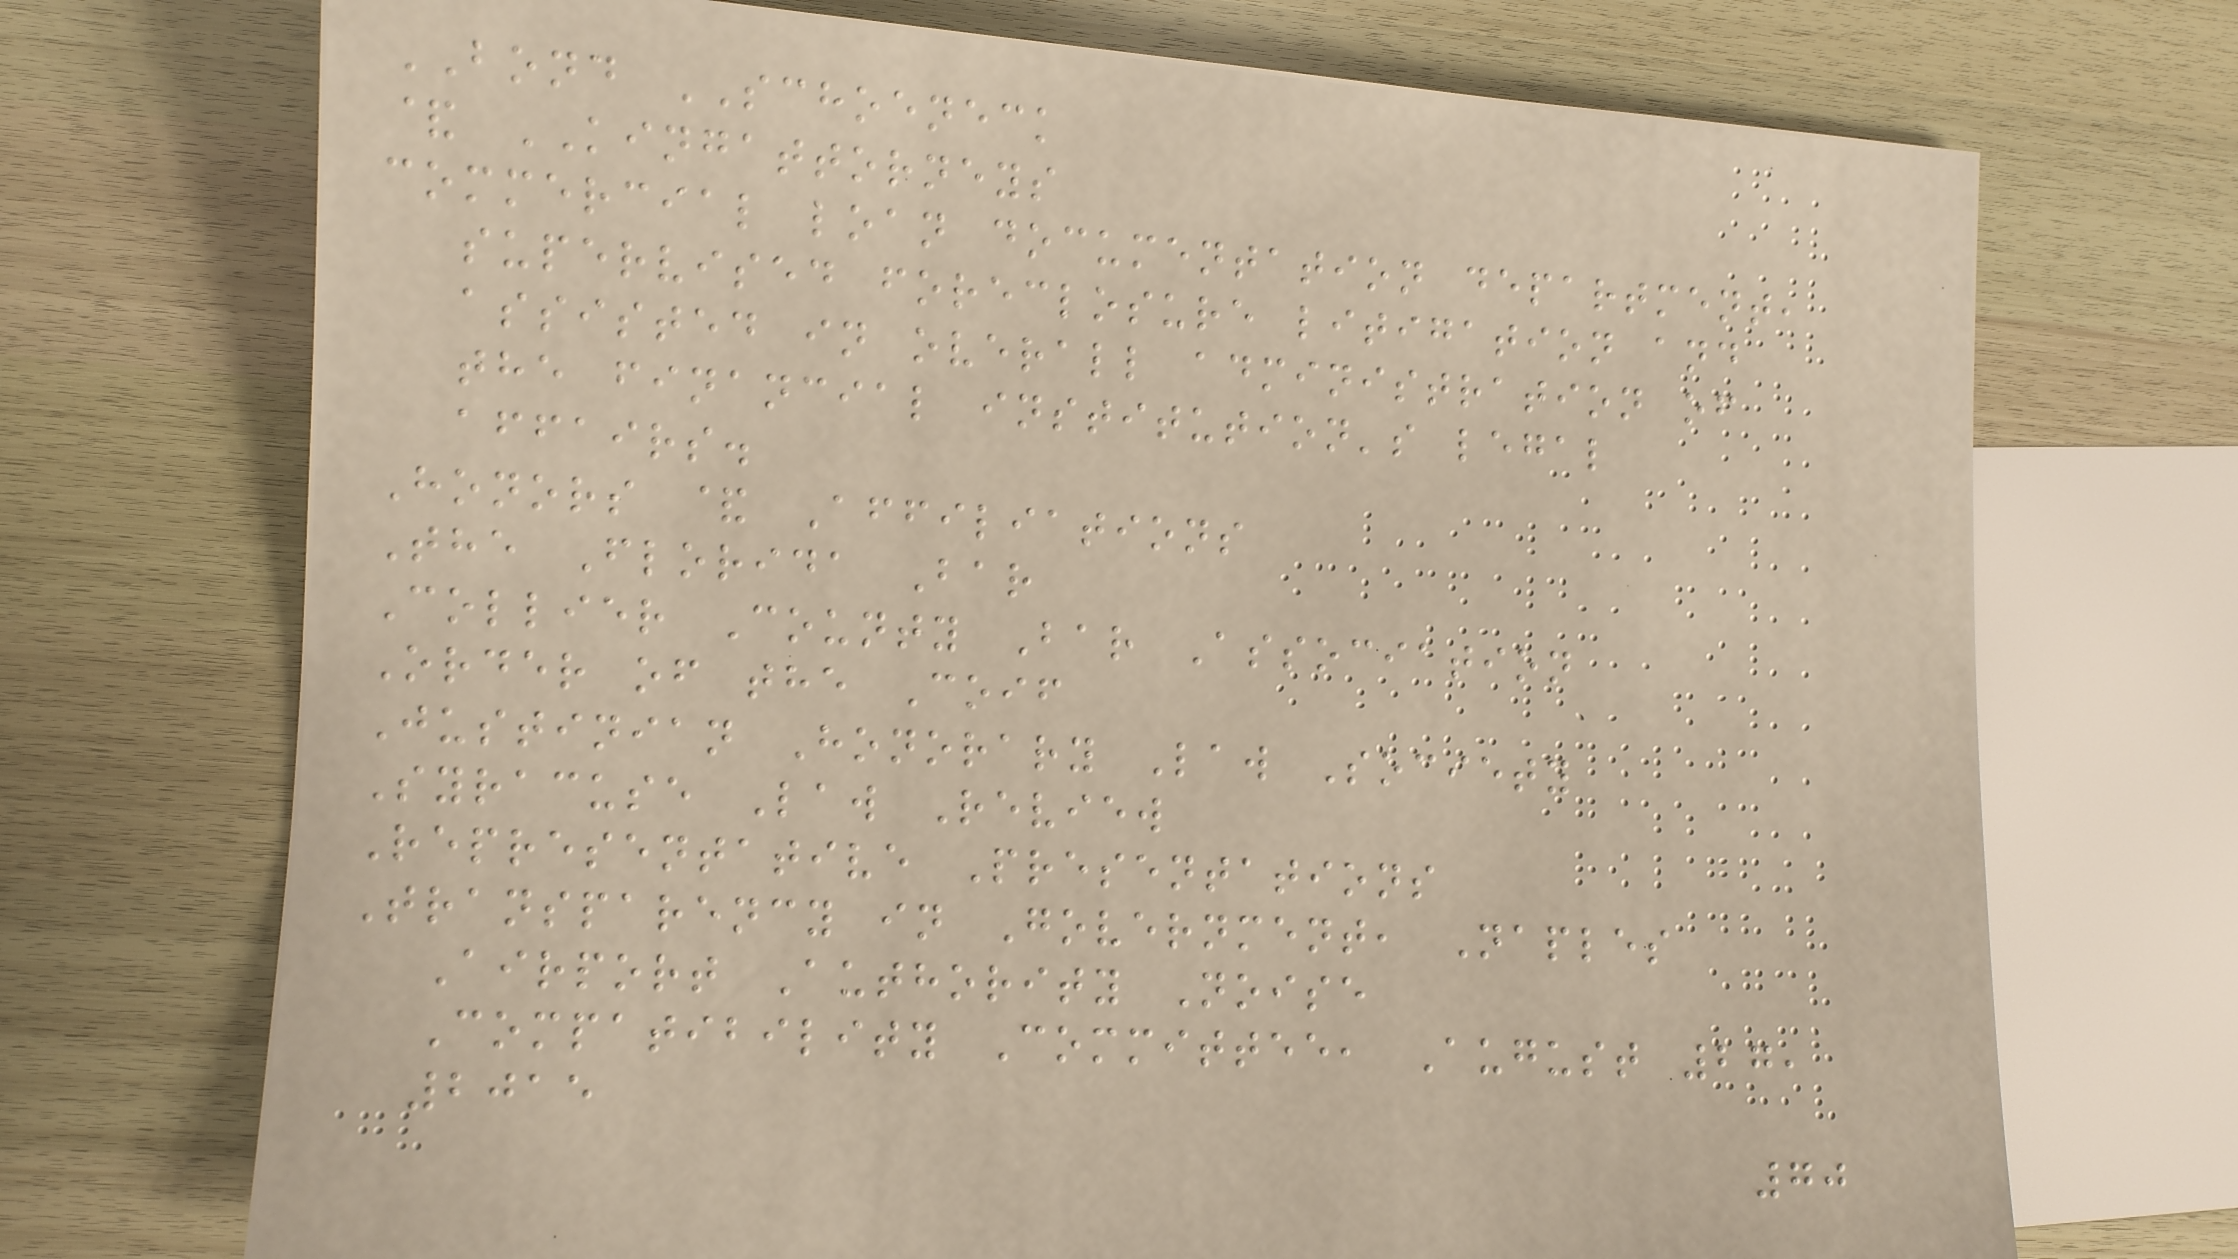BOND SCHOENECK
& KINGATTORNEYS
commercial loan documentation department,
supervised foreclosure litigation and
assisted in overall administration of
the financial institution's legal
affairs.
Honors & Affiliations
The Florida Bar
Collier County Bar Association
Order of the Coif
Justinian Honorary Law Society
Syracuse Law Review
Representative Presentations
Transparency in Government, Naples
Airport Authority Noise
Compatibility Committee, August 27,
2015
70
